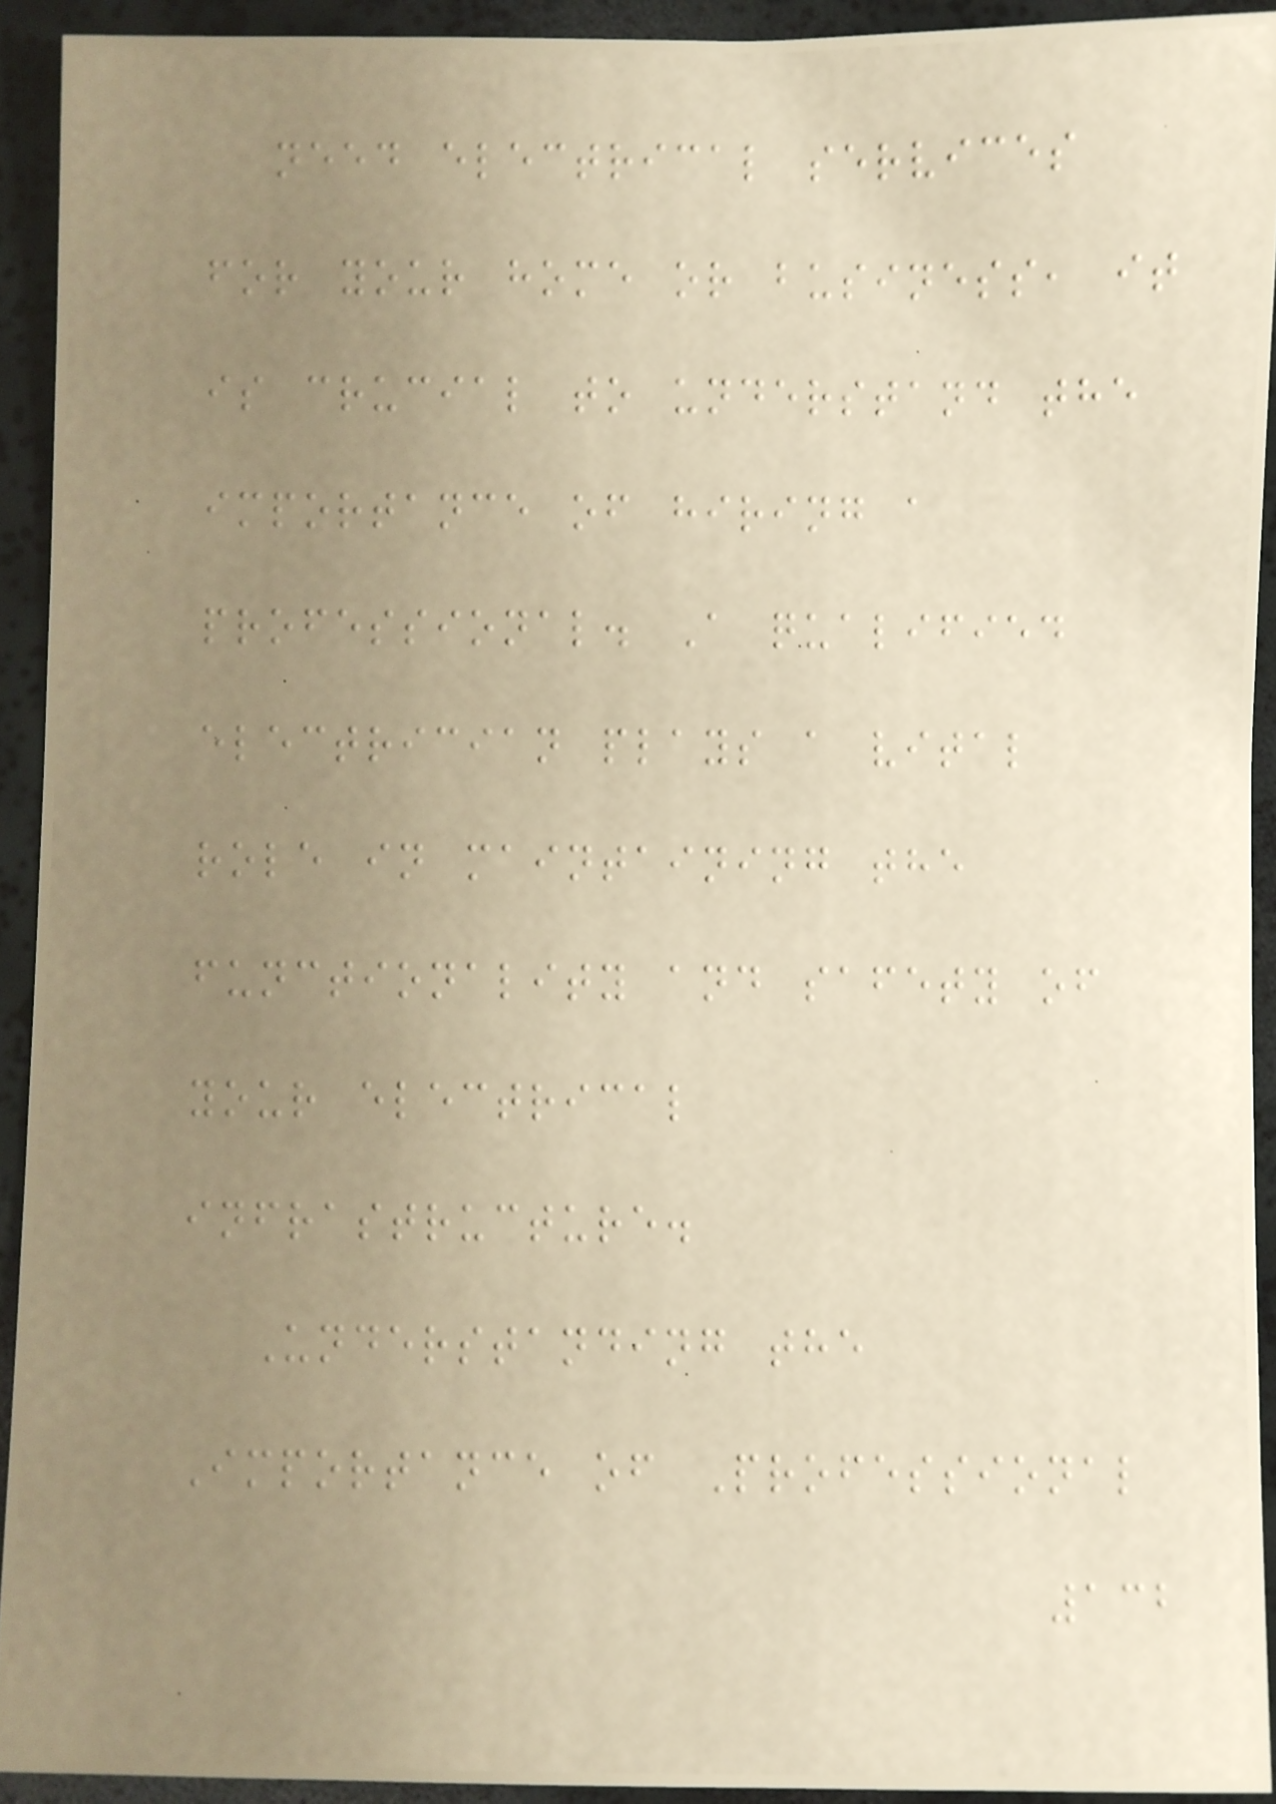need electrical services
for your home or business, it
is crucial to understand the
importance of hiring a
professional. A qualified
electrician plays a vital
role in maintaining the
functionality and safety of
your electrical
infrastructure.
Understanding the
Importance of Professional
132
